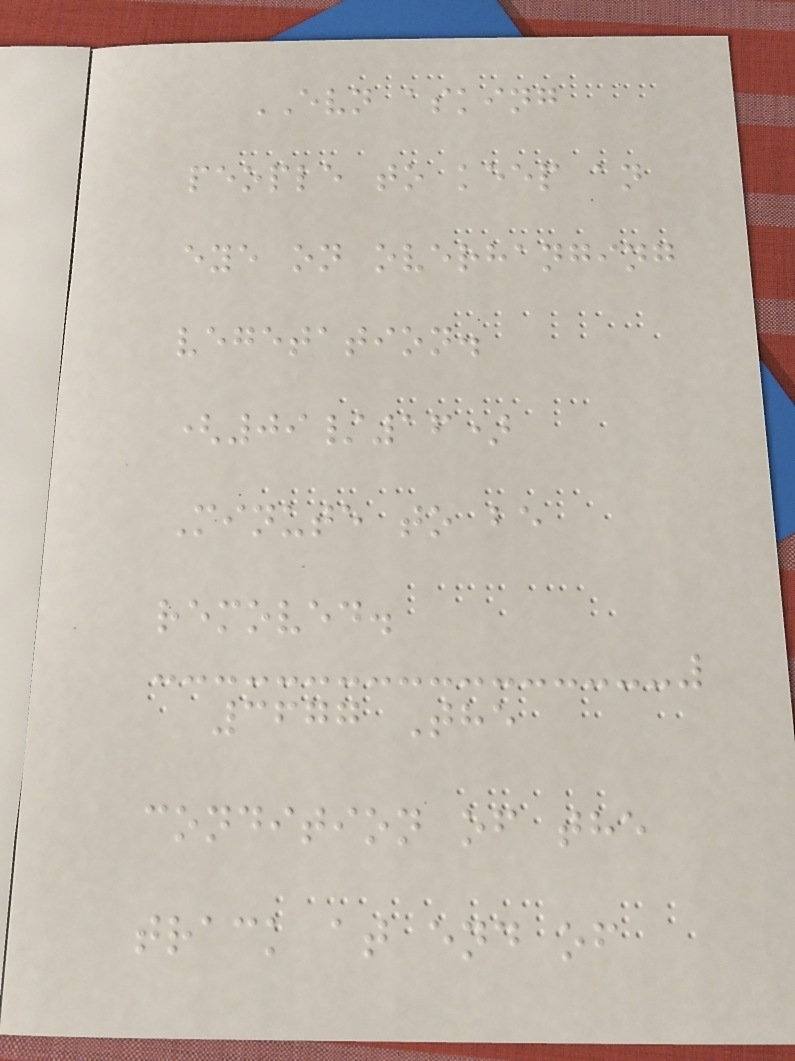EVN asking
people to keep an
eye on overhanging
vegetation.
(09/16)
Minute to be
removed.
3677 The
condition of the
track at end of
